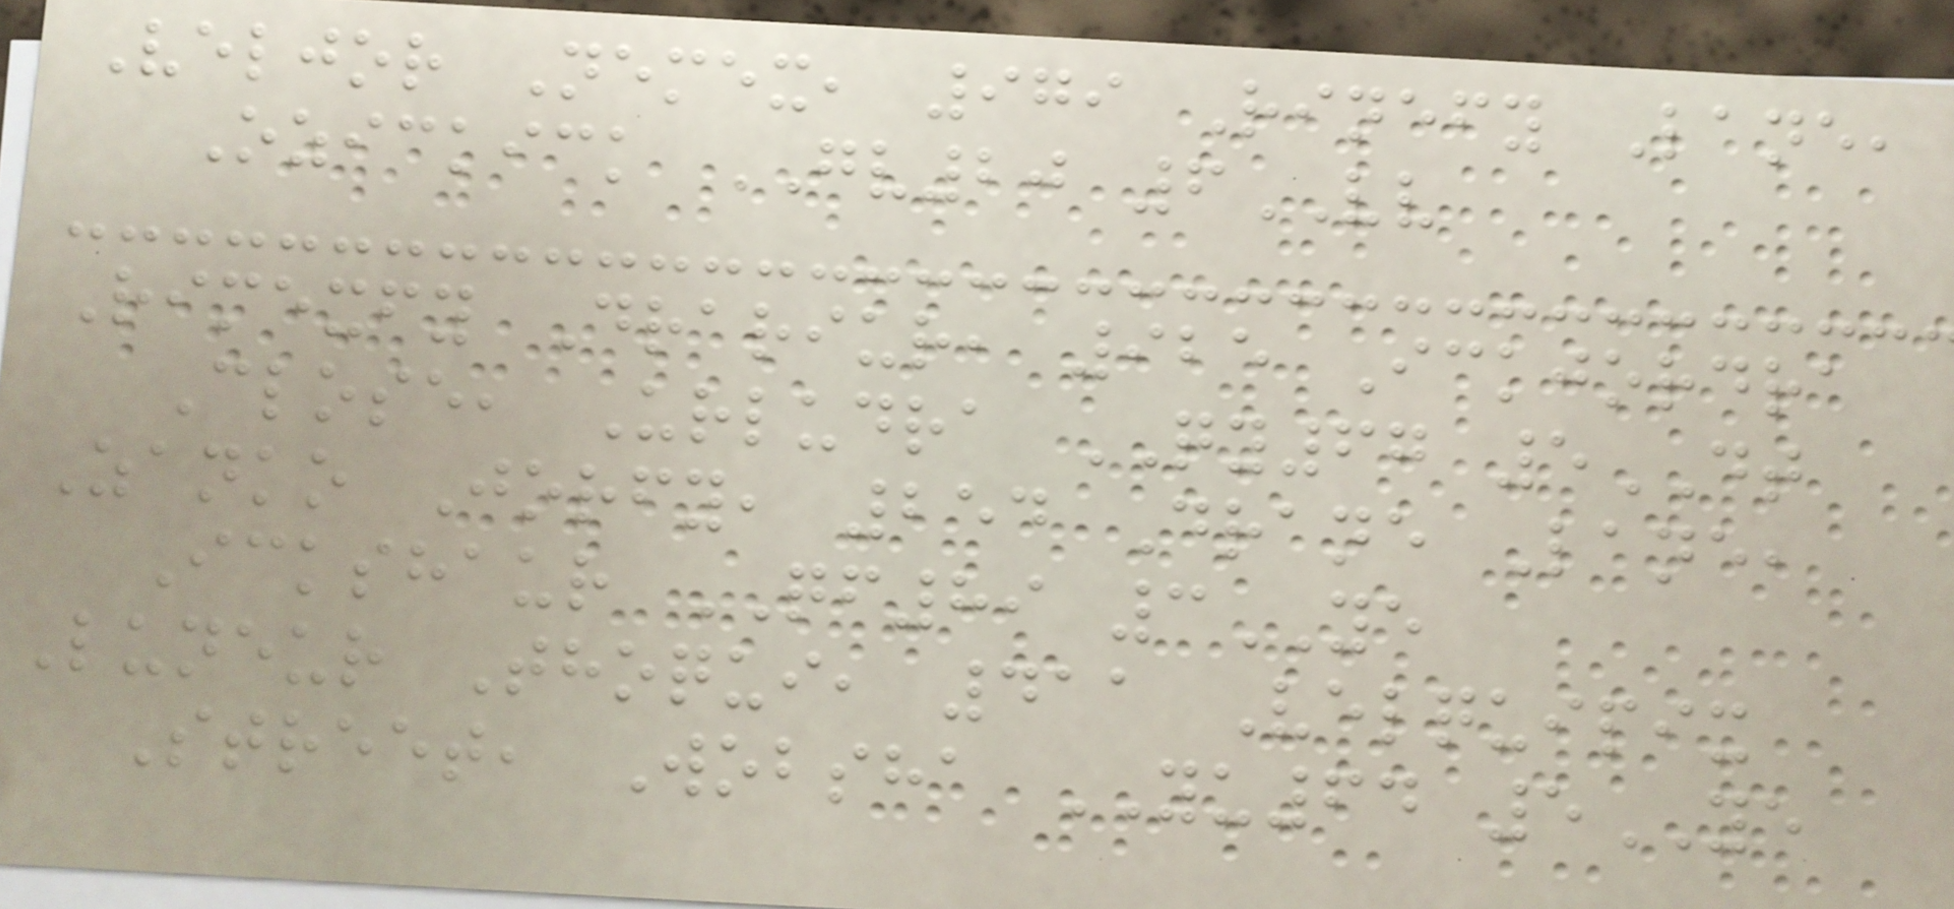Veljor Nemex, 979 Rinefy Lane,
Ozickick GV20 6VV
Rimexfy Drariur, 925 Ickjordra
Close, Urludra QY67 5DT
Zanko Jorfy, 254 Drane Lane,
Ickshaur QF89 3YE
Luneur Thoqui, 411 Velquipix
Street, Wobsha YU64 5YE
